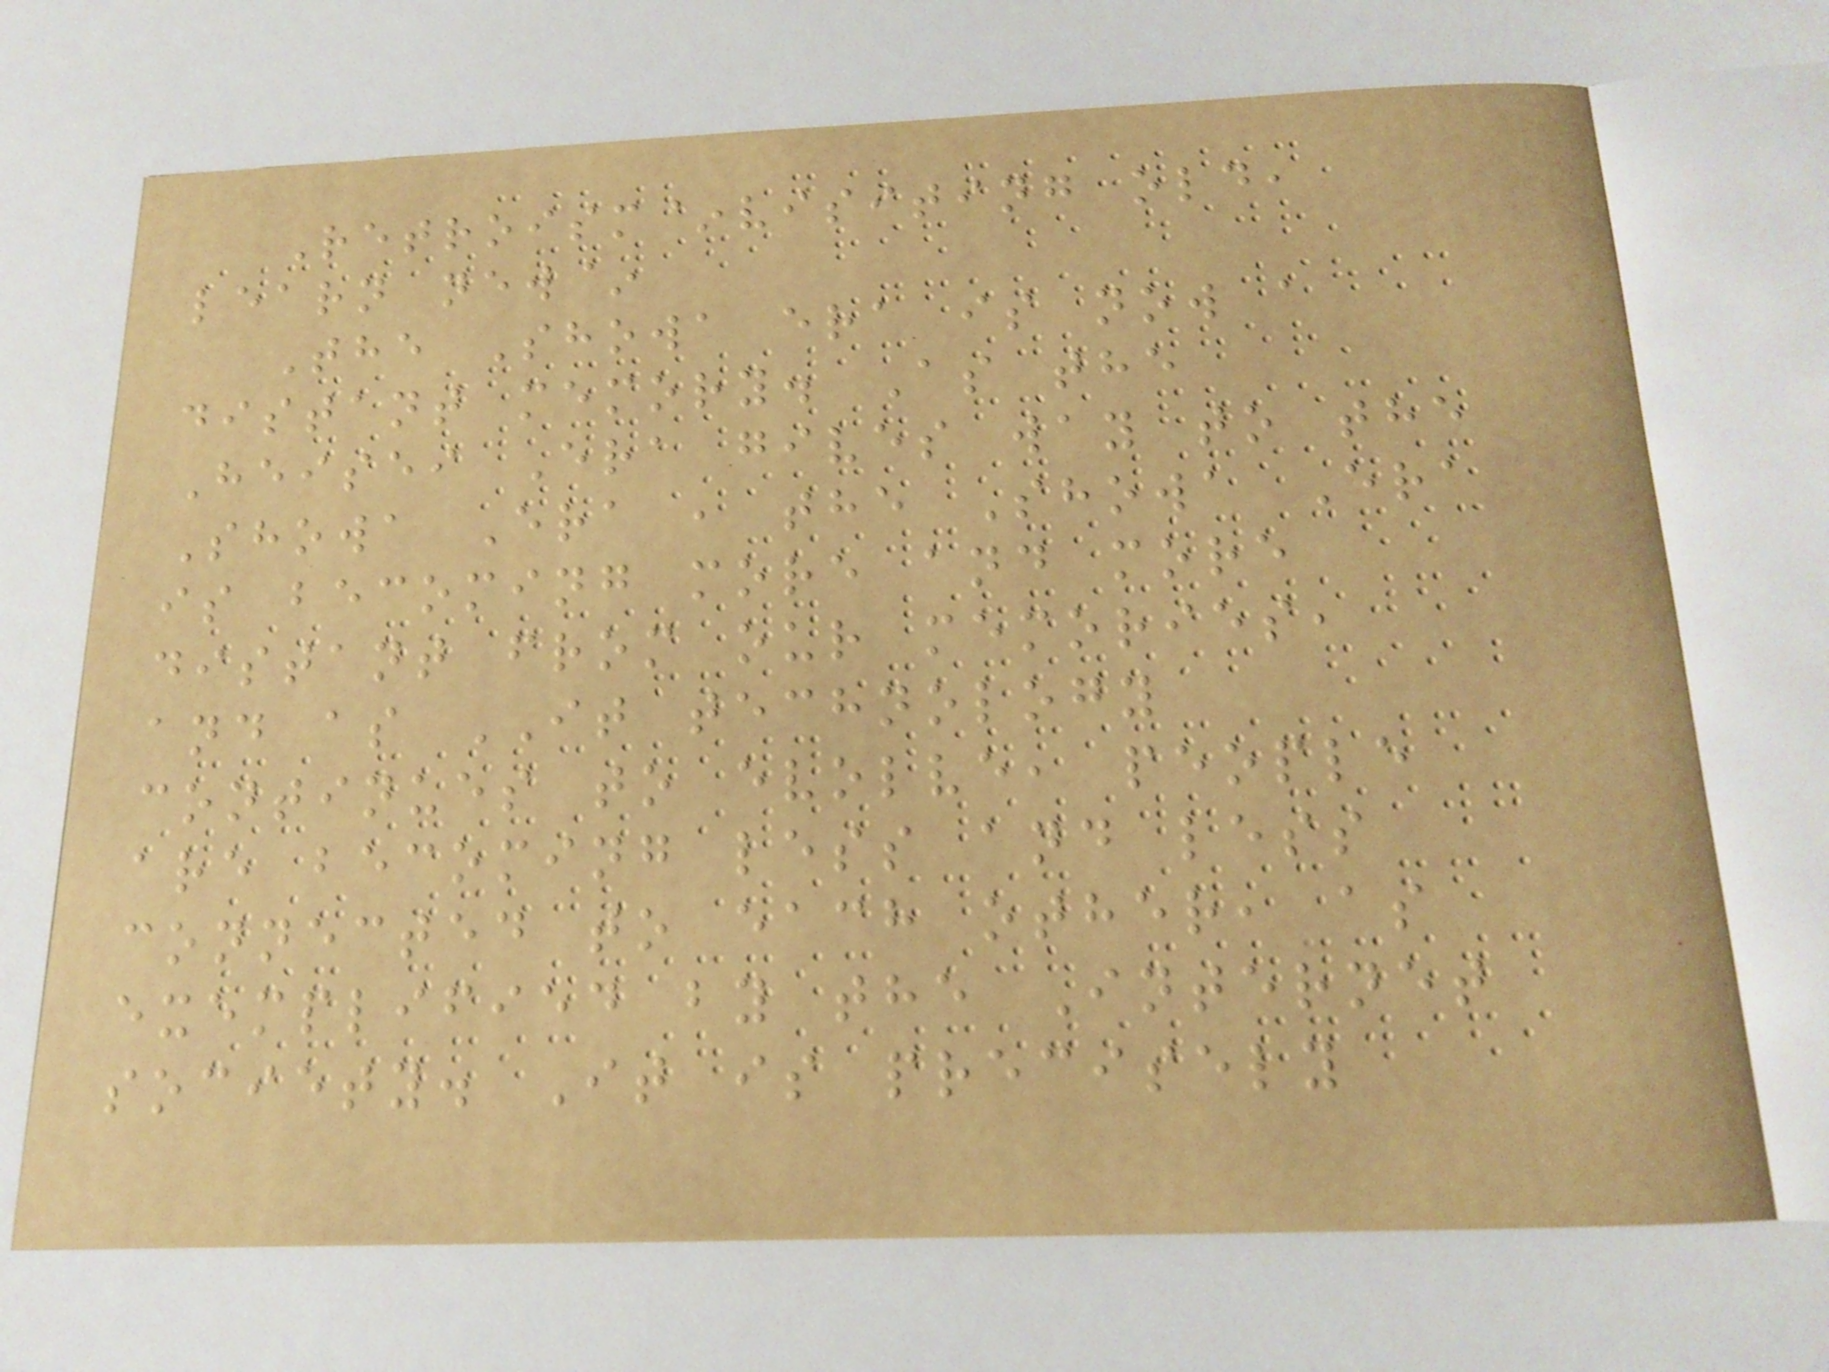Retroism~visiting old,
learn new~
The Showa era is now a
distant memory. As the
Heisei Era gives way to the
Showa Era , the Showa Era
is becoming more and more
distant from our memories,
and as IT technology
continues to evolve, people
are becoming less and less
connected to each other, as
exemplified by the Internet
society. It is precisely
